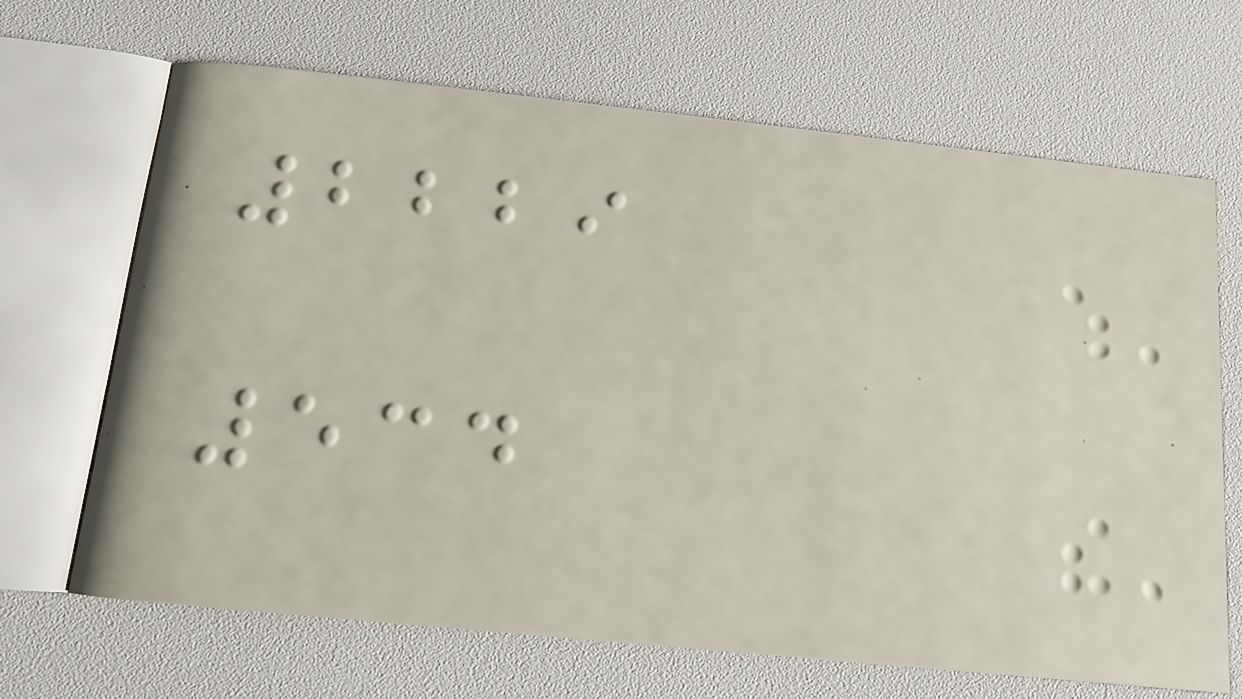2229
534
